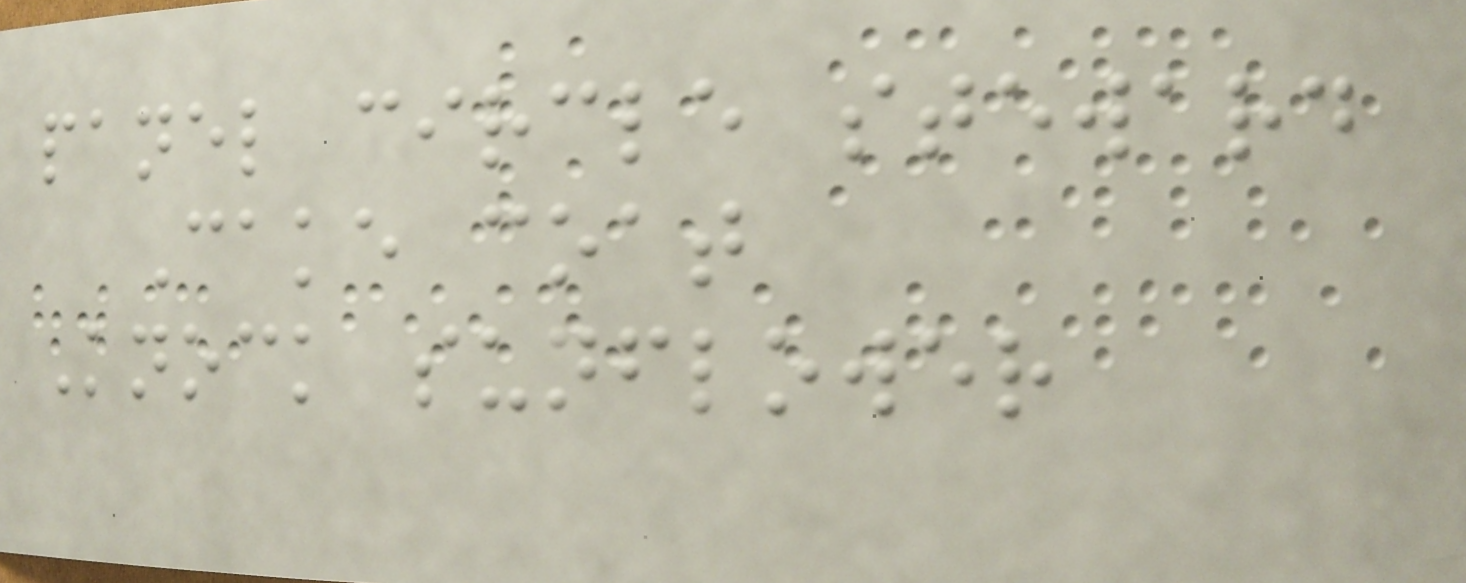panel circle steward
Cake coat
Knock sunflower
